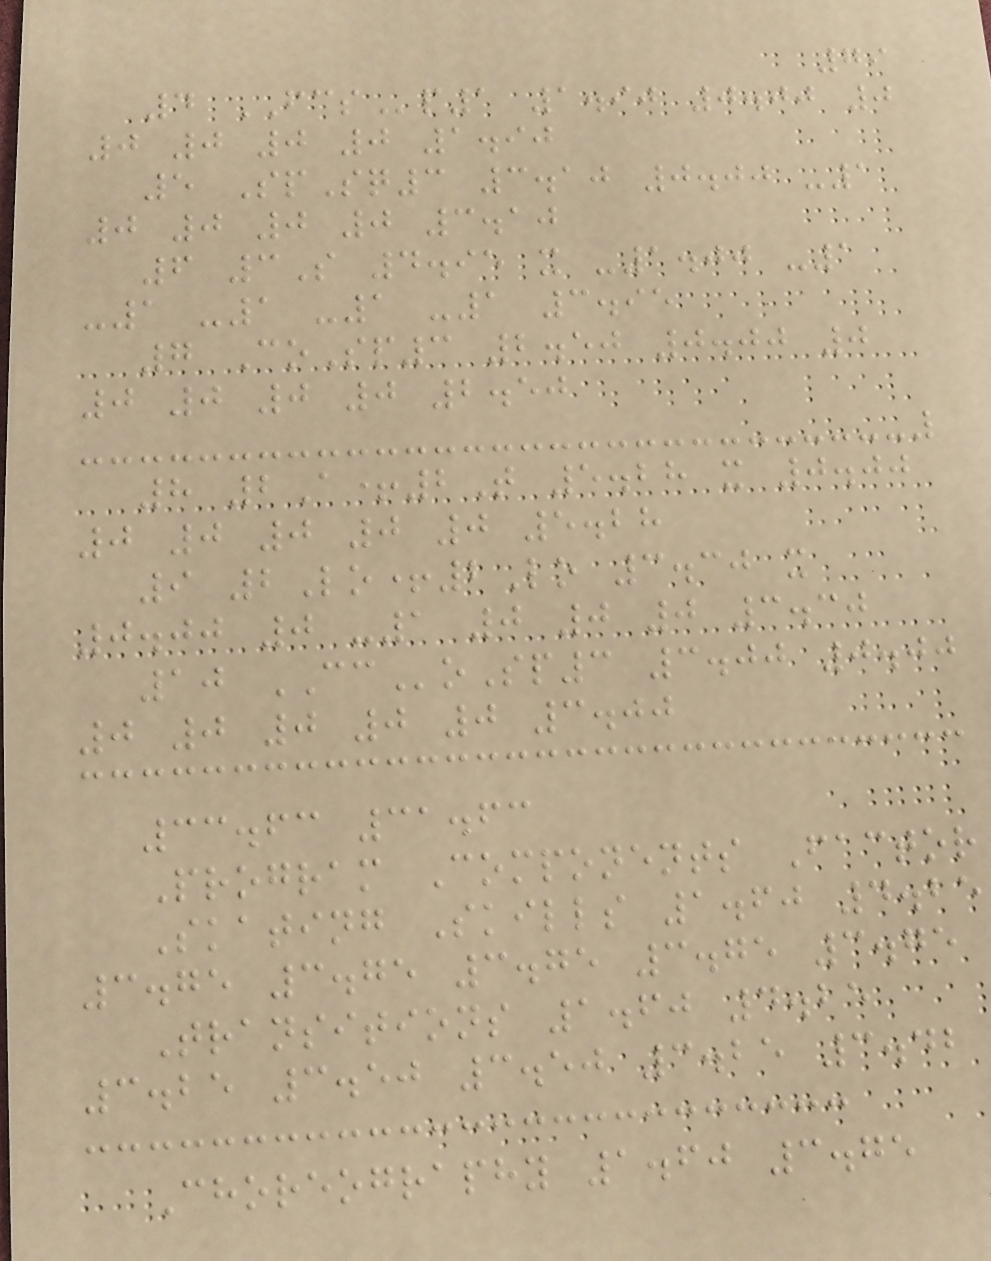79
4 FCSp1 1.90 0.00 0
0 0 0 0 1.90
5 SpSq3 3.10 0.00 -1
0 0 0 0 3.10
6 3S 4.95 x -1.00 -1
-1 -1 -1 -1 3.95
7 CoSp3 2.50 0.00 0
0 0 0 0 2.50
8 2A+2T 5.28 x 0.00
0 0 0 0 0 5.28
9 2Lo+2Lo 3.30 x
0.00 0 -1 0 0 0 3.30
10 CCoSp3 3.00 0.00
0 0 0 0 0 3.00
33.63 31.63
Program Components Factor
Skating Skills 1.60 4.25
3.75 3.75 3.75 3.75 3.75
Transitions 1.60 4.25
3.25 3.50 3.50 3.25 3.42
Choreography 1.60 3.75
